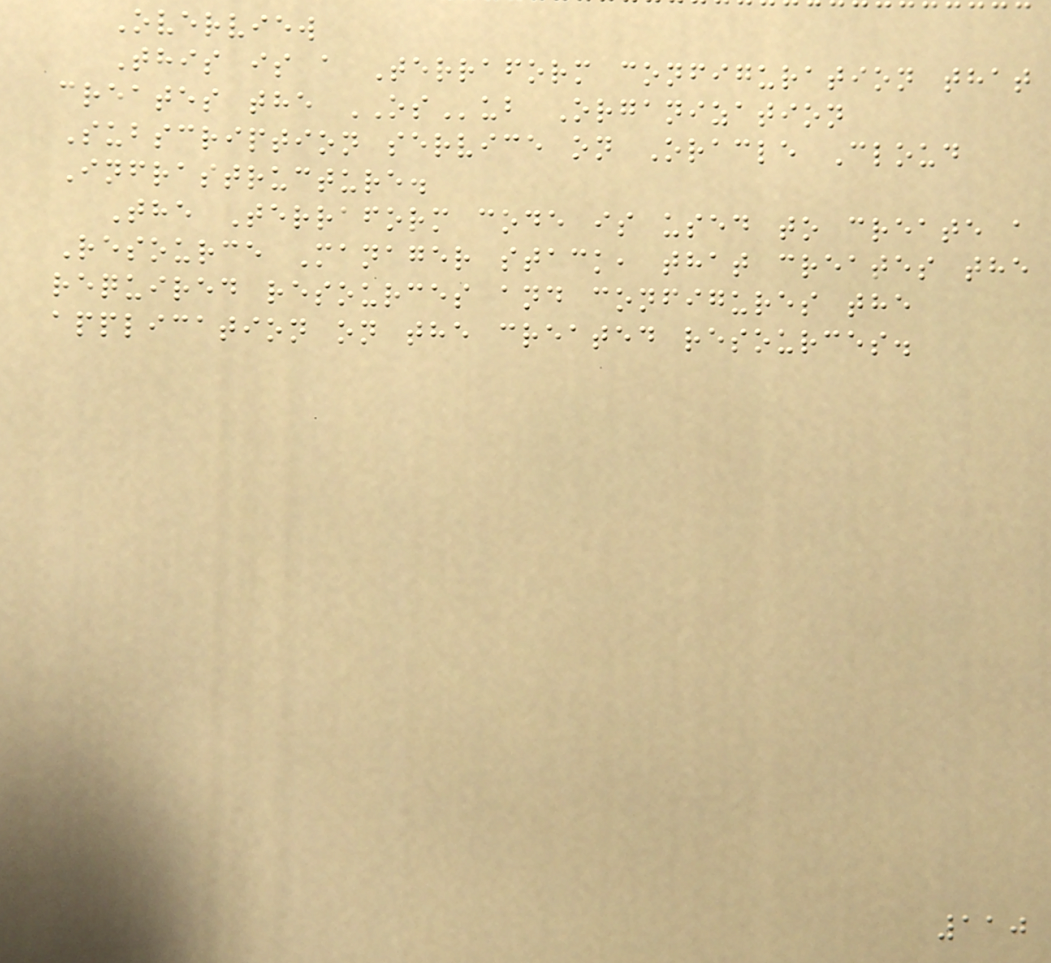Overview
This is a Terraform configuration that
creates the OSub Organization
Subscription service on Oracle Cloud
Infrastructure.
The Terraform code is used to create a
Resource Manager stack, that creates the
required resources and configures the
application on the created resources.
110
